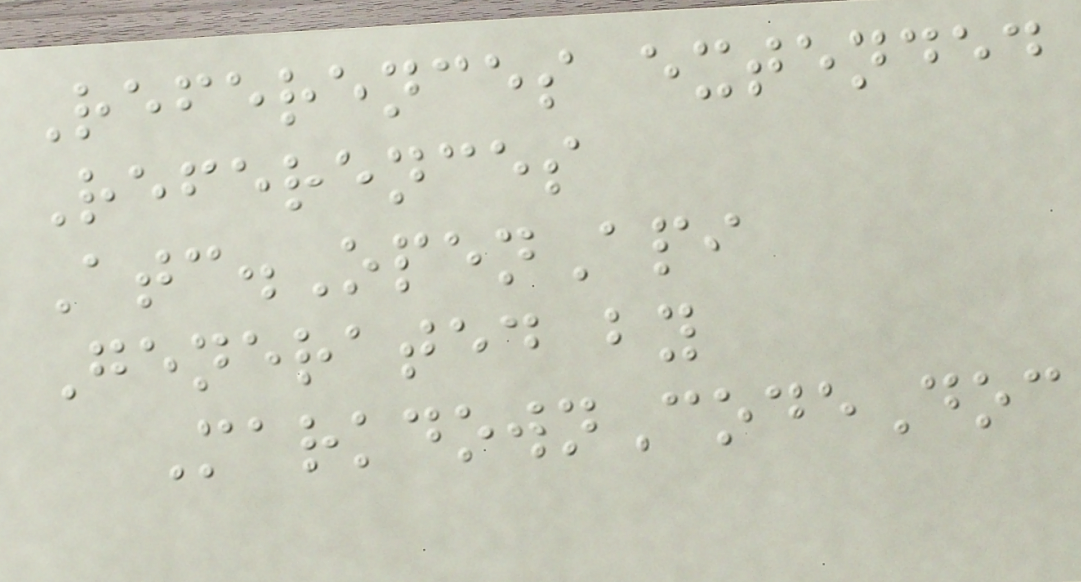References extended
References
Atc.OpenApi
Generated by
MarkdownCodeDoc
